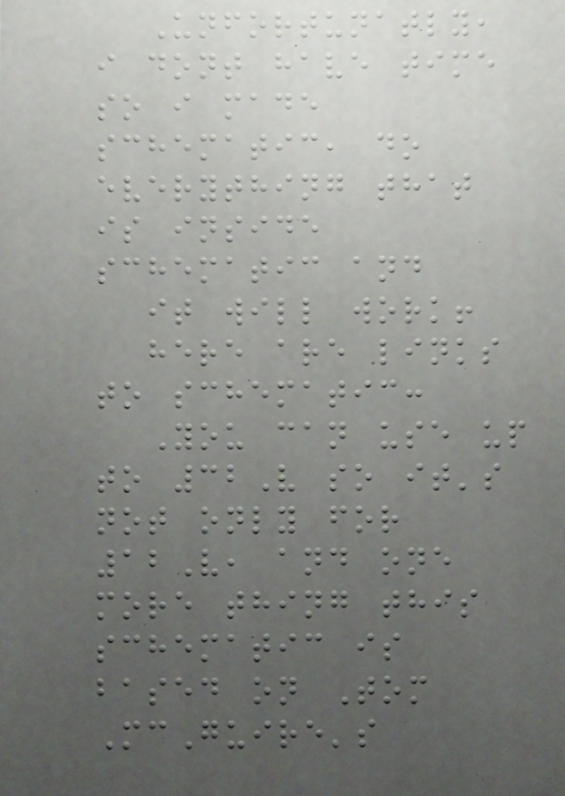Unfortunatly,
i dont have time
so i made
schematic, do
everything that
is inside
schematic and
it will work!
here are links
to schematic:
You can use up
to 32V so it's
not only for
12V, and one
more thing this
schematic is
based on Tom
McGuire's
